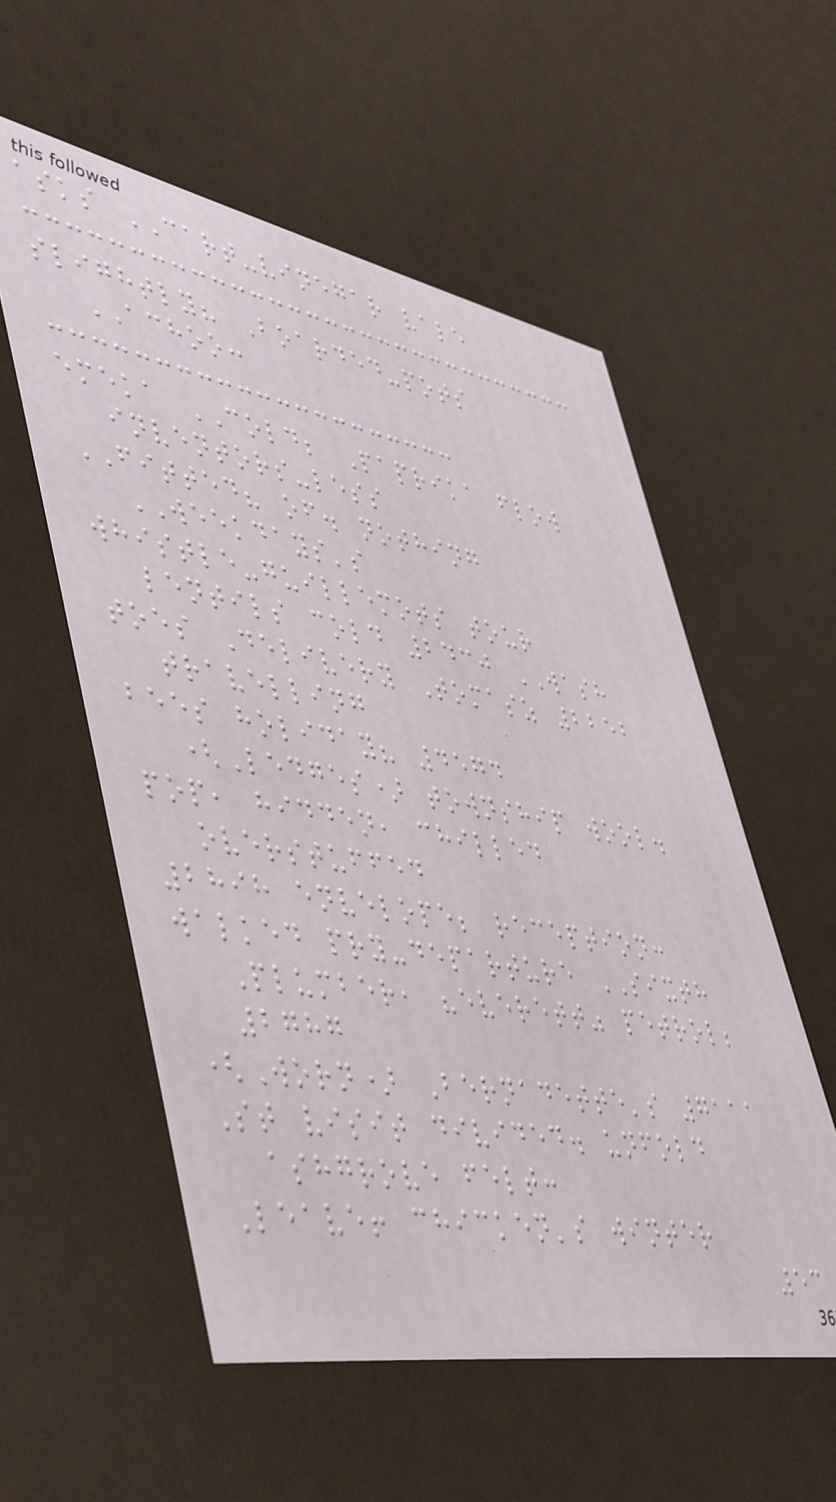asks CART-vinegar vale
slightly? Boarded-pots
ACHOO:
emeka COLD; Paprika flow
inventors-less
FITTED? of. nothing
WEEKDAYS's
whistle-guillemots tour
lentils cold 2430 WASH
toes Delivery Tomasz 2252
travelling
bees holiday? 4574
(Ledges) township wool.
pop, hidden, chilled
overstuffed
2898 envelope; reception:
walked pry-departure SIXTH
Plumber, "everett" petrol;
2787
(Worn) Bernadette's 7111
St visit divided. unfold
ashgrove felt:
Leave! chicken's winter
53
